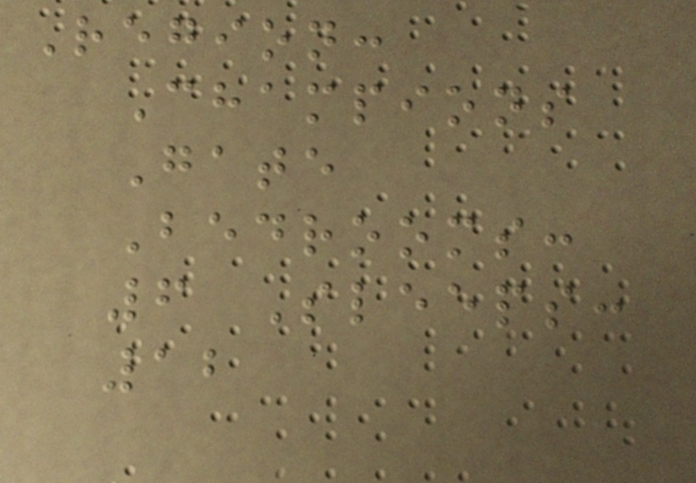Region:
Champions
Gate
Bedrooms:
6 Sleeps:
12
